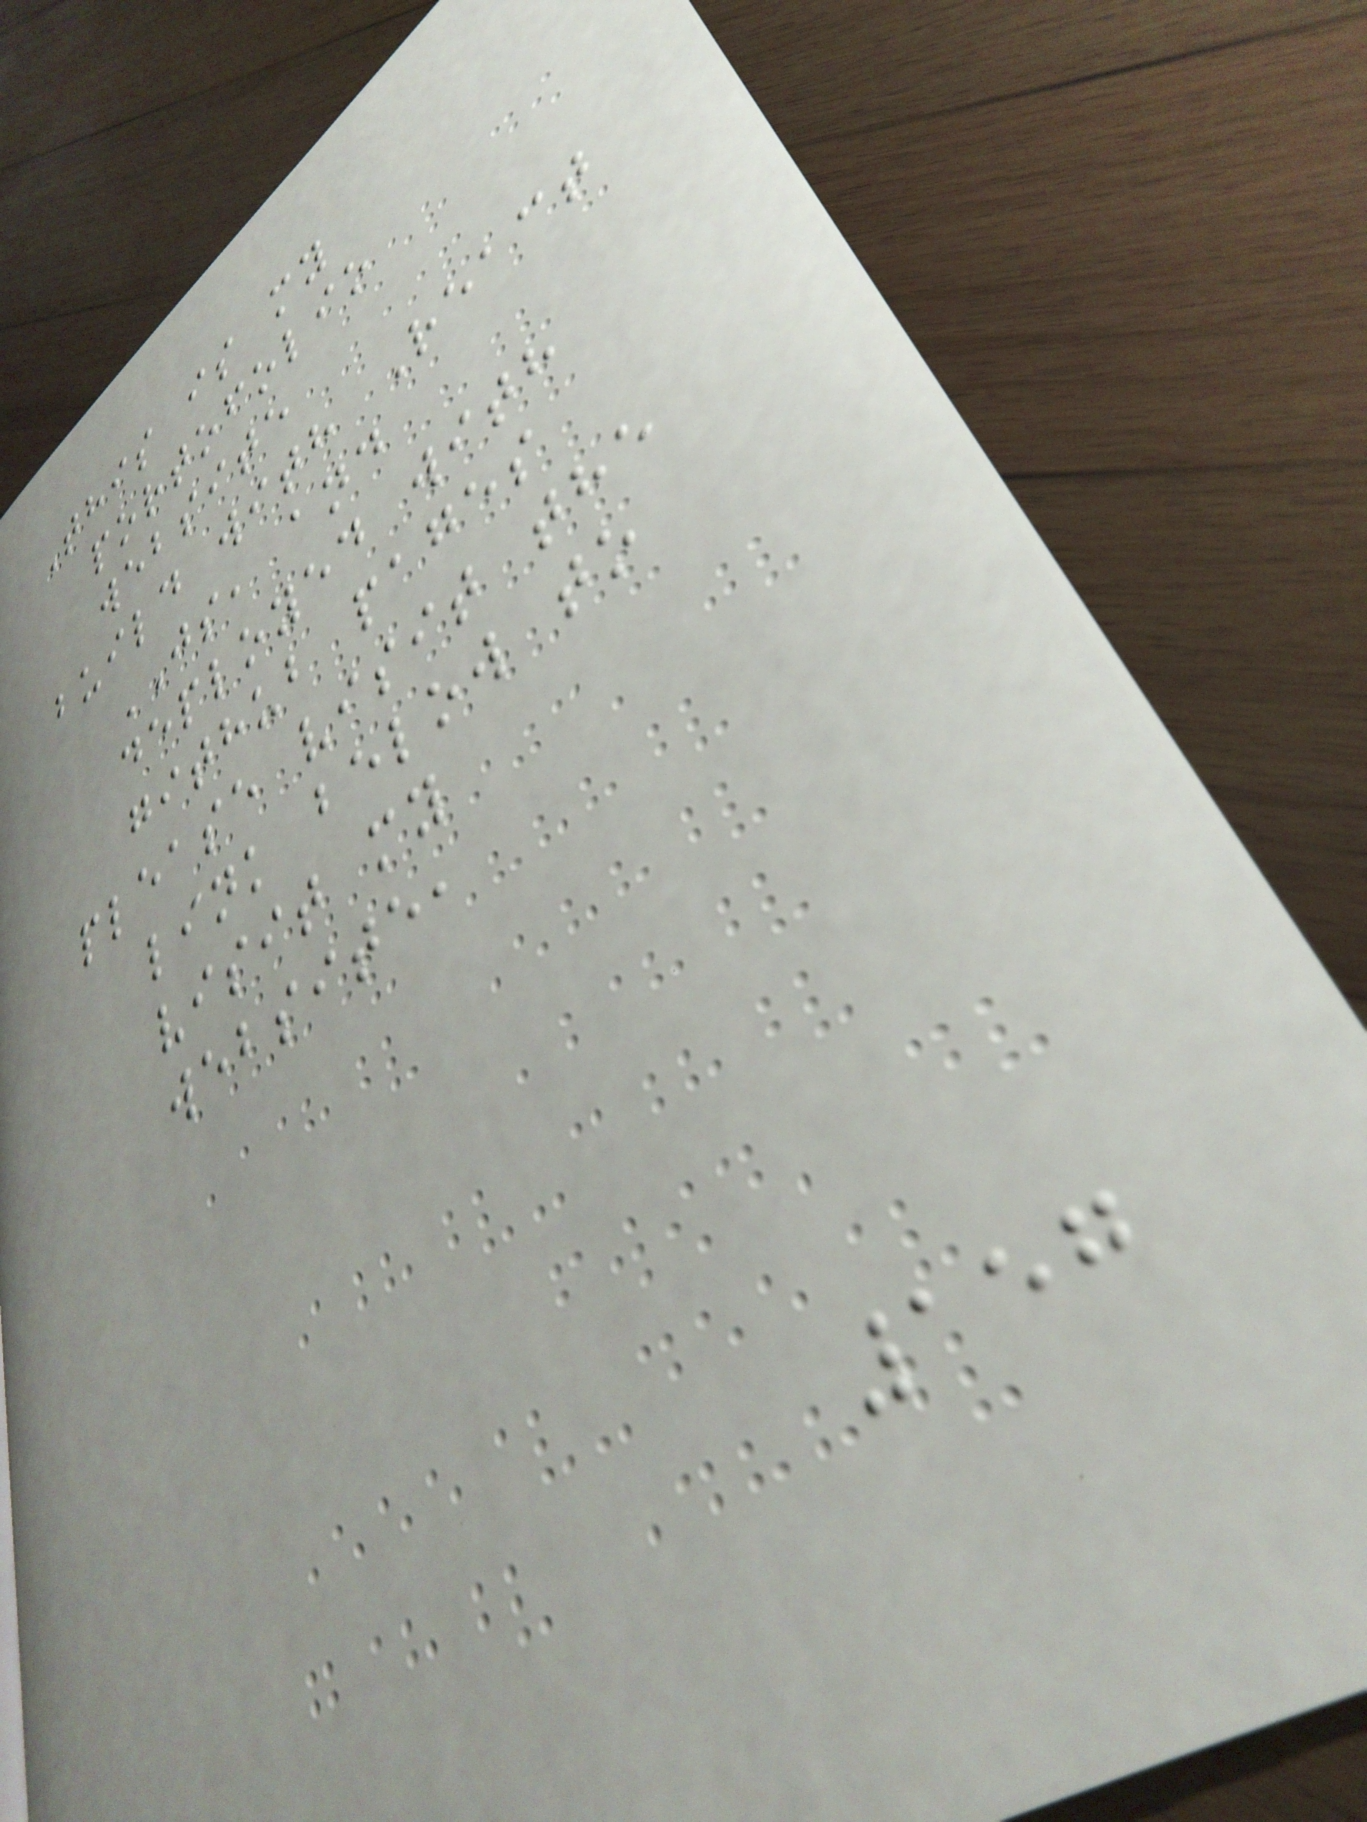This is my
portofolio
website
build with React
JS, and
deployed with
github pages
please visit the
link below to
visit my
website,
157
